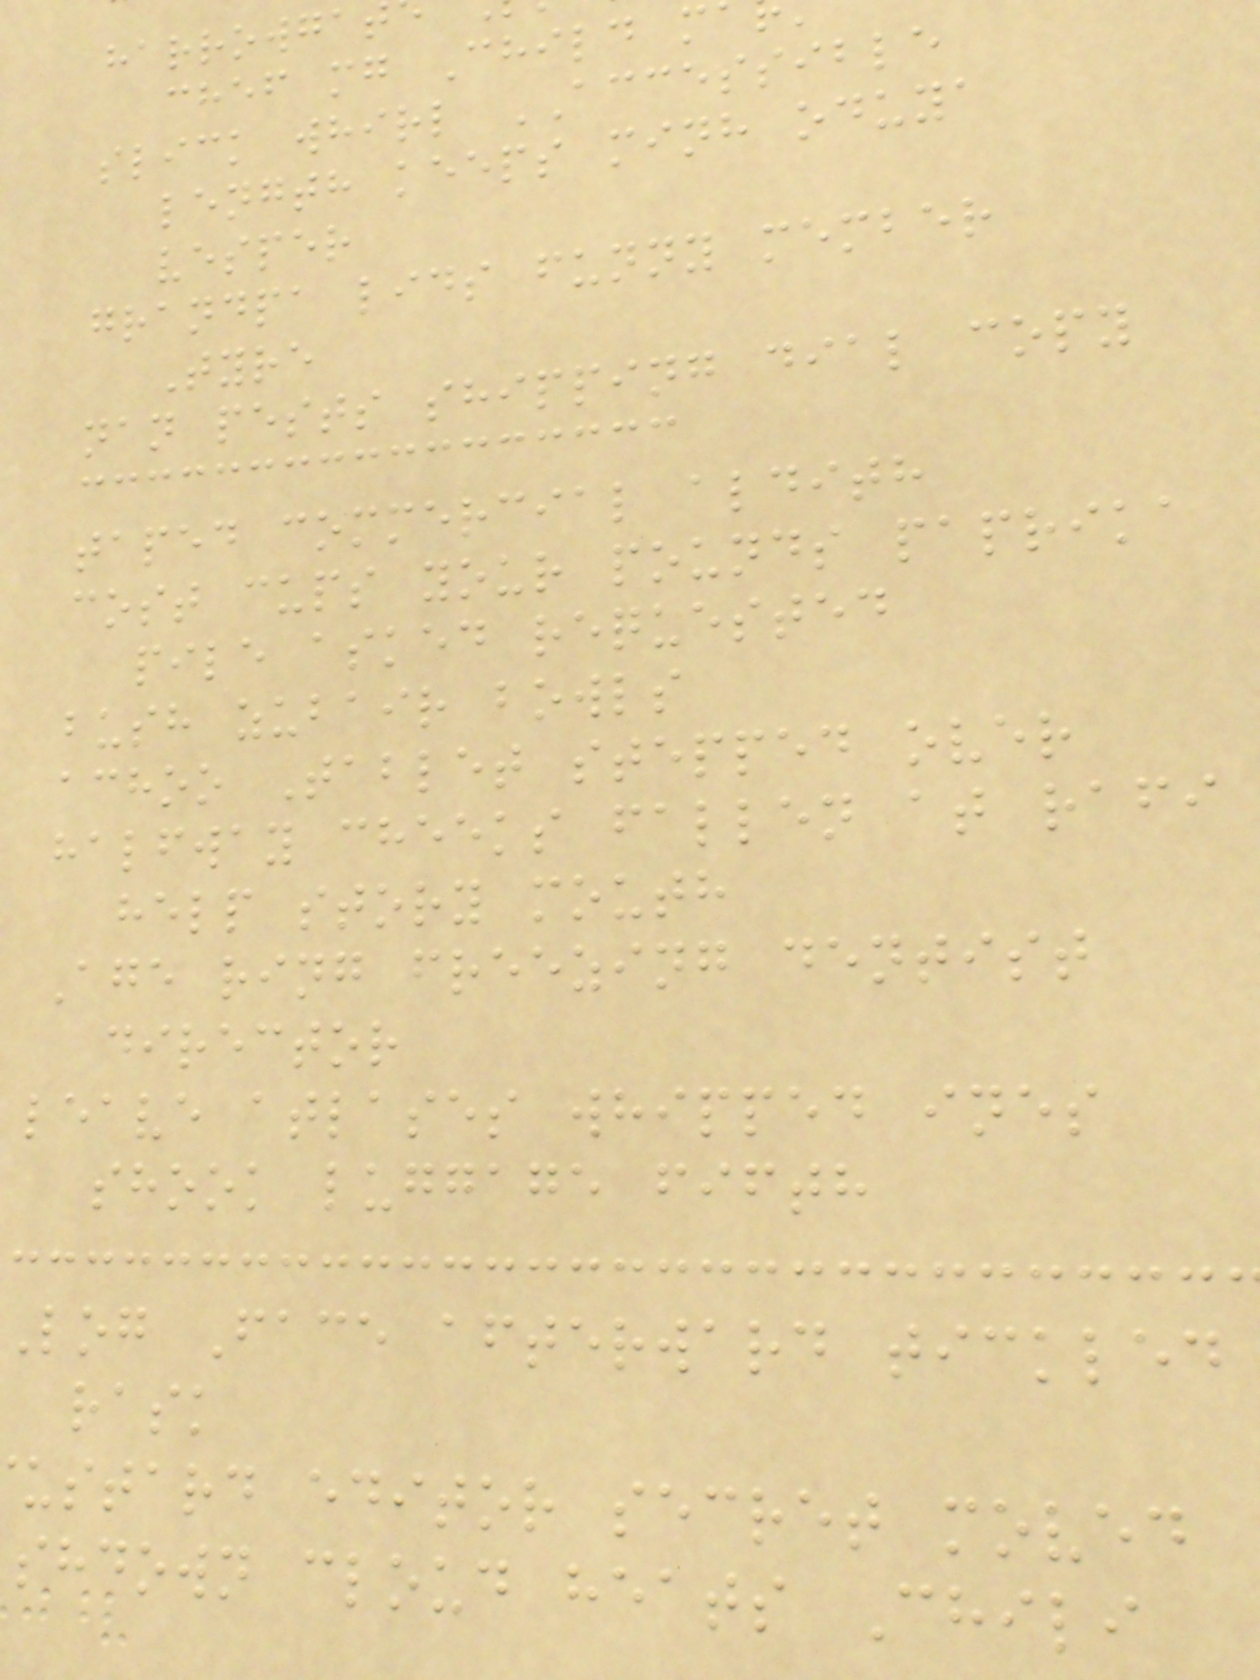harrowga
chef mg Child m
slick whirl ACCESSIBLE
length keeps minh oduya
vesper
grandpa lids funny member
Tyre
nan pests shipping dial copy
taped commercial aldith
cost cups your pounds paprika
pile asked requested
bush zubair bowls
achoo Tablet stepped over
halfway cheeks fallen at rafi
help story mouth
Age ring freezing dentist
director
leave atlases whipped ines
shook luggage fifth
Log Face afterward tickled
rask
ustard editor secret moved
shdown cloud heats Chili
